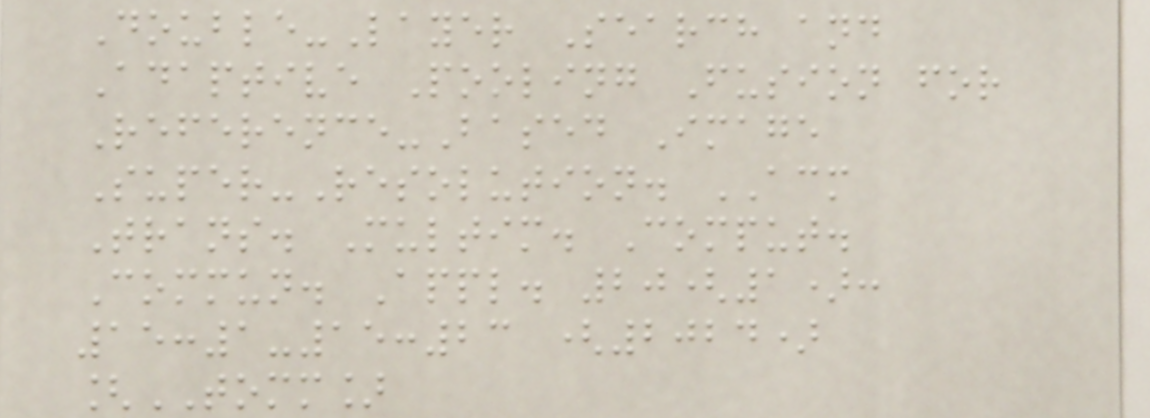Double-Layer Search and
Adaptive Pooling Fusion for
Reference-Based Image
Super-Resolution. ACM
Trans. Multim. Comput.
Commun. Appl. 20(1):
15:1-15:23 (2024)
[TOMM]
